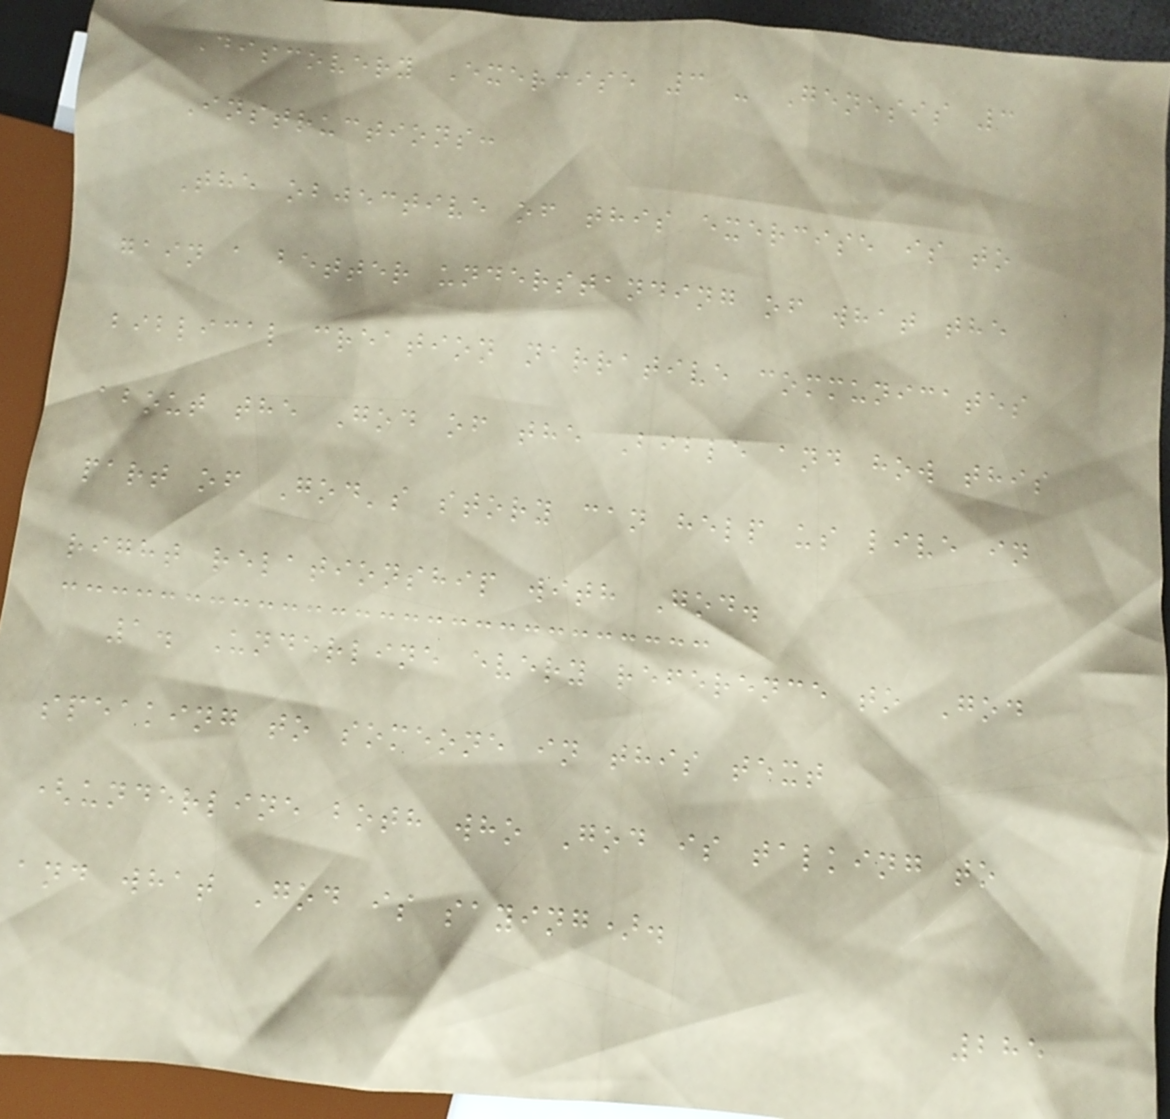Discovery Exercise 3 - Genesis 3
Instructions:
The objective of this exercise is to
gain a better understanding of what the
biblical creation narrative communicates
about the God of the Bible and how this
part of God's story can help us live in
right relationship with God.
1. Underline every reference to God
speaking to someone in this text
(underline both who God is talking to
and what God is saying).
285
